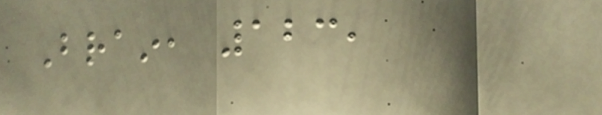Brain, 123,
